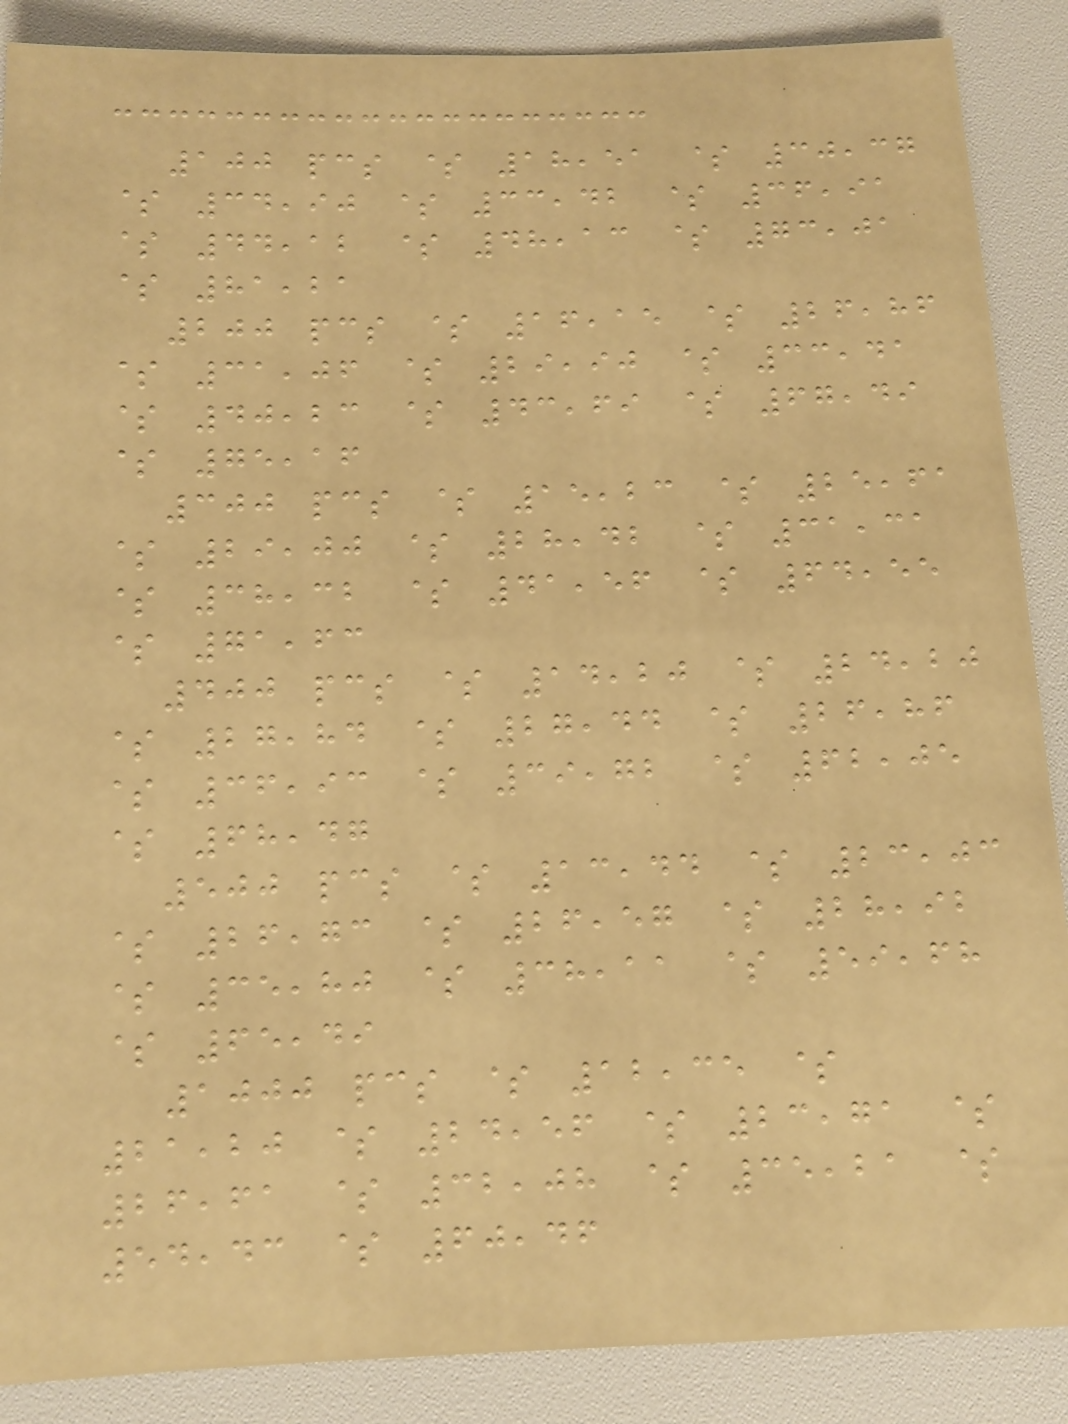100 pcs $ 18,51 $ 30,37
$ 34,90 $ 33,42 $ 36,91
$ 44,12 $ 48,13 $ 73,01
$ 81,21
200 pcs $ 16,15 $ 26,86
$ 31,06 $ 29,90 $ 33,41
$ 40,23 $ 43,69 $ 67,49
$ 75,16
300 pcs $ 15,23 $ 25,61
$ 29,00 $ 28,42 $ 31,31
$ 38,32 $ 41,56 $ 64,55
$ 71,63
400 pcs $ 14,20 $ 24,20
$ 27,84 $ 27,44 $ 26,86
$ 36,93 $ 39,72 $ 62,05
$ 68,47
500 pcs $ 13,44 $ 23,03
$ 26,73 $ 26,57 $ 28,92
$ 35,80 $ 38,11 $ 59,68
$ 65,49
1000 pcs $ 12,35 $
21,20 $ 24,56 $ 23,71 $
26,61 $ 32,08 $ 35,21 $
54,43 $ 60,46
